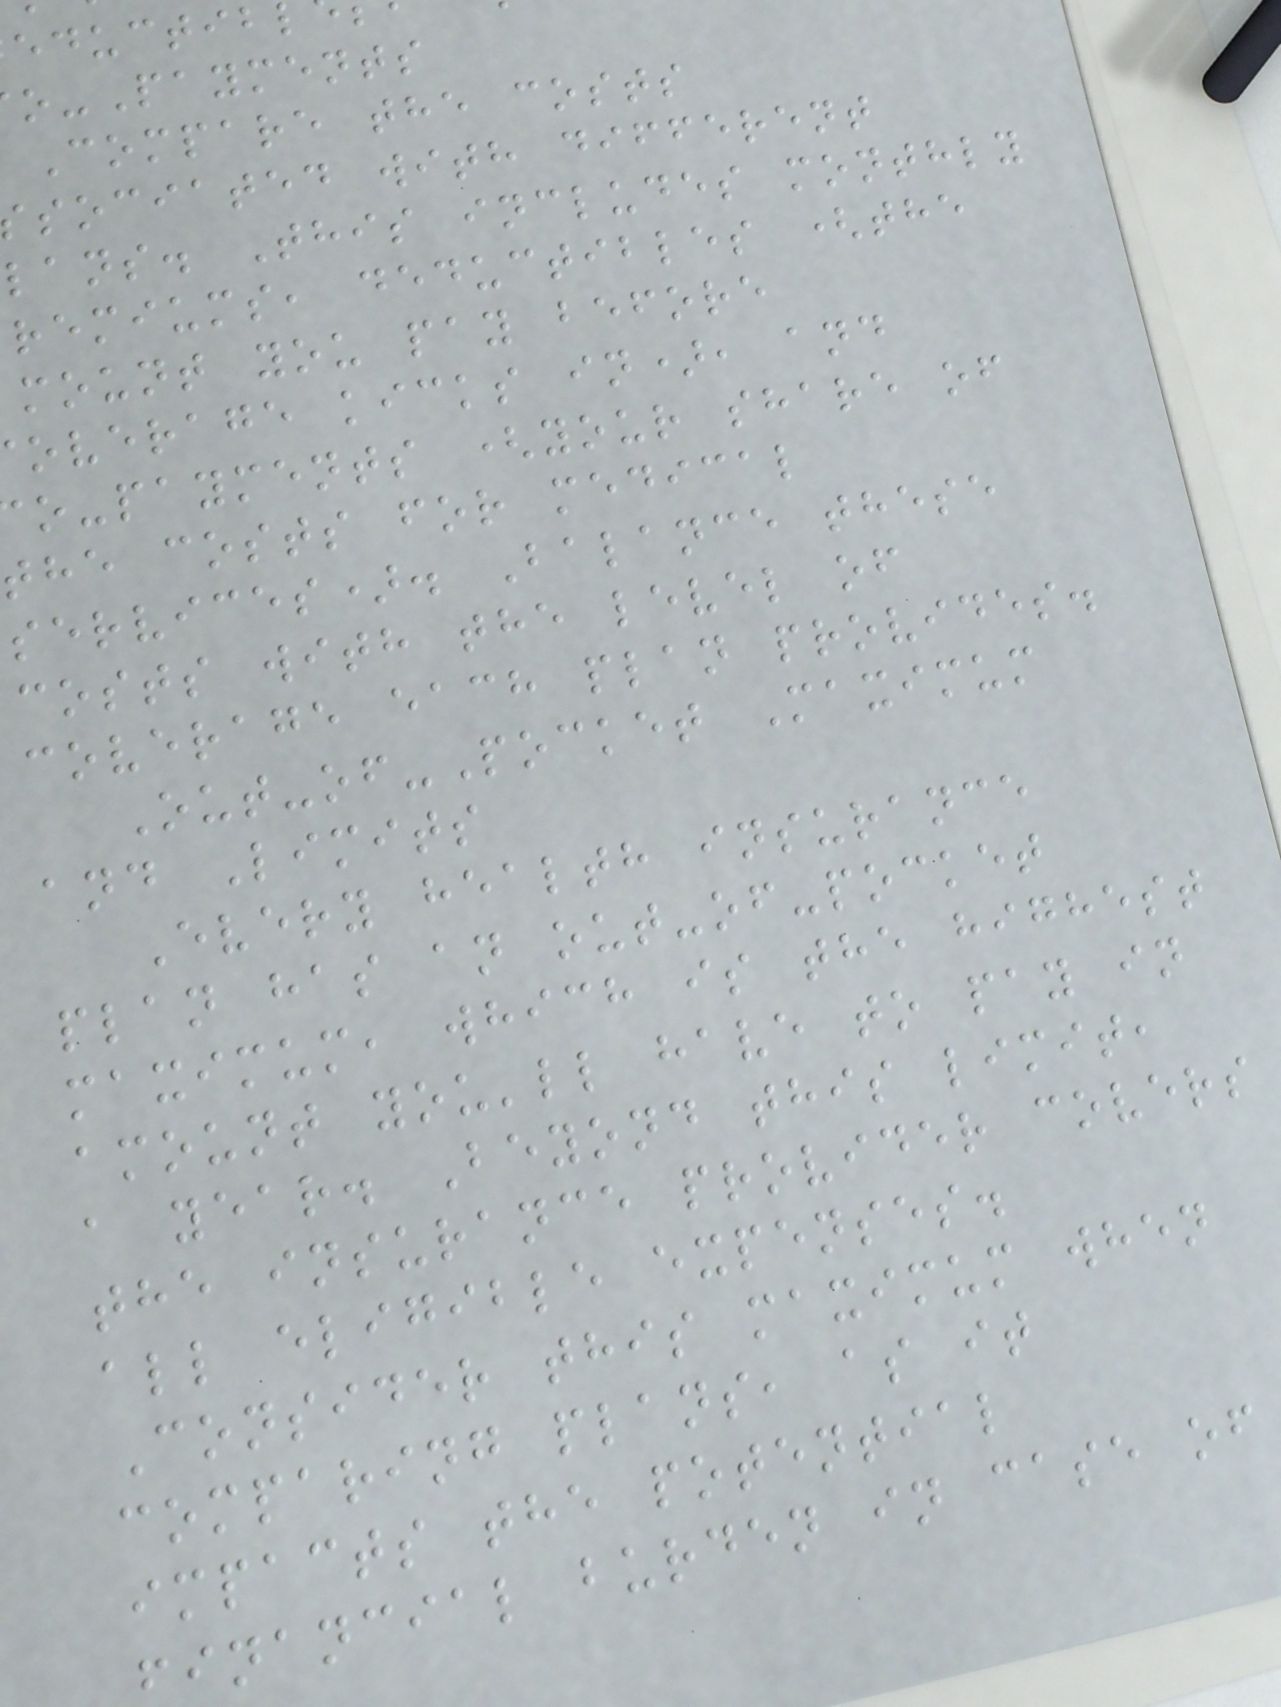o-Payments
Compare the costs
sociated with different
lans. This includes monthly
remiums, deductibles (the
mount you pay before
overage kicks in), and
o-payments (your share of
the costs for medical
services). Balance these
costs with the level of
coverage each plan provides.
Out-of-Pocket Maximum
and Limits
Every health insurance
plan has an out-of-pocket
maximum, which is the highest
amount you'll have to pay in
a year. Beyond this limit,
the insurance provider covers
all eligible expenses.
Consider this maximum when
comparing plans, as it
impacts the potential
inancial burden in case of
